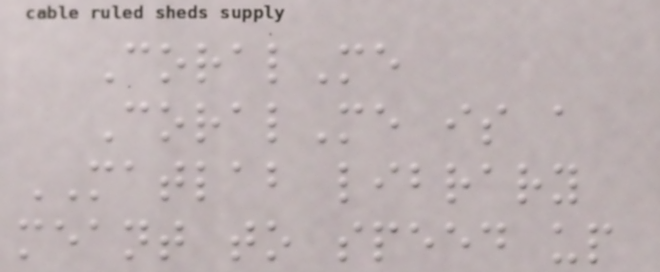CoralMe
CoralMe is a
MATLAB library
meant to speed up
